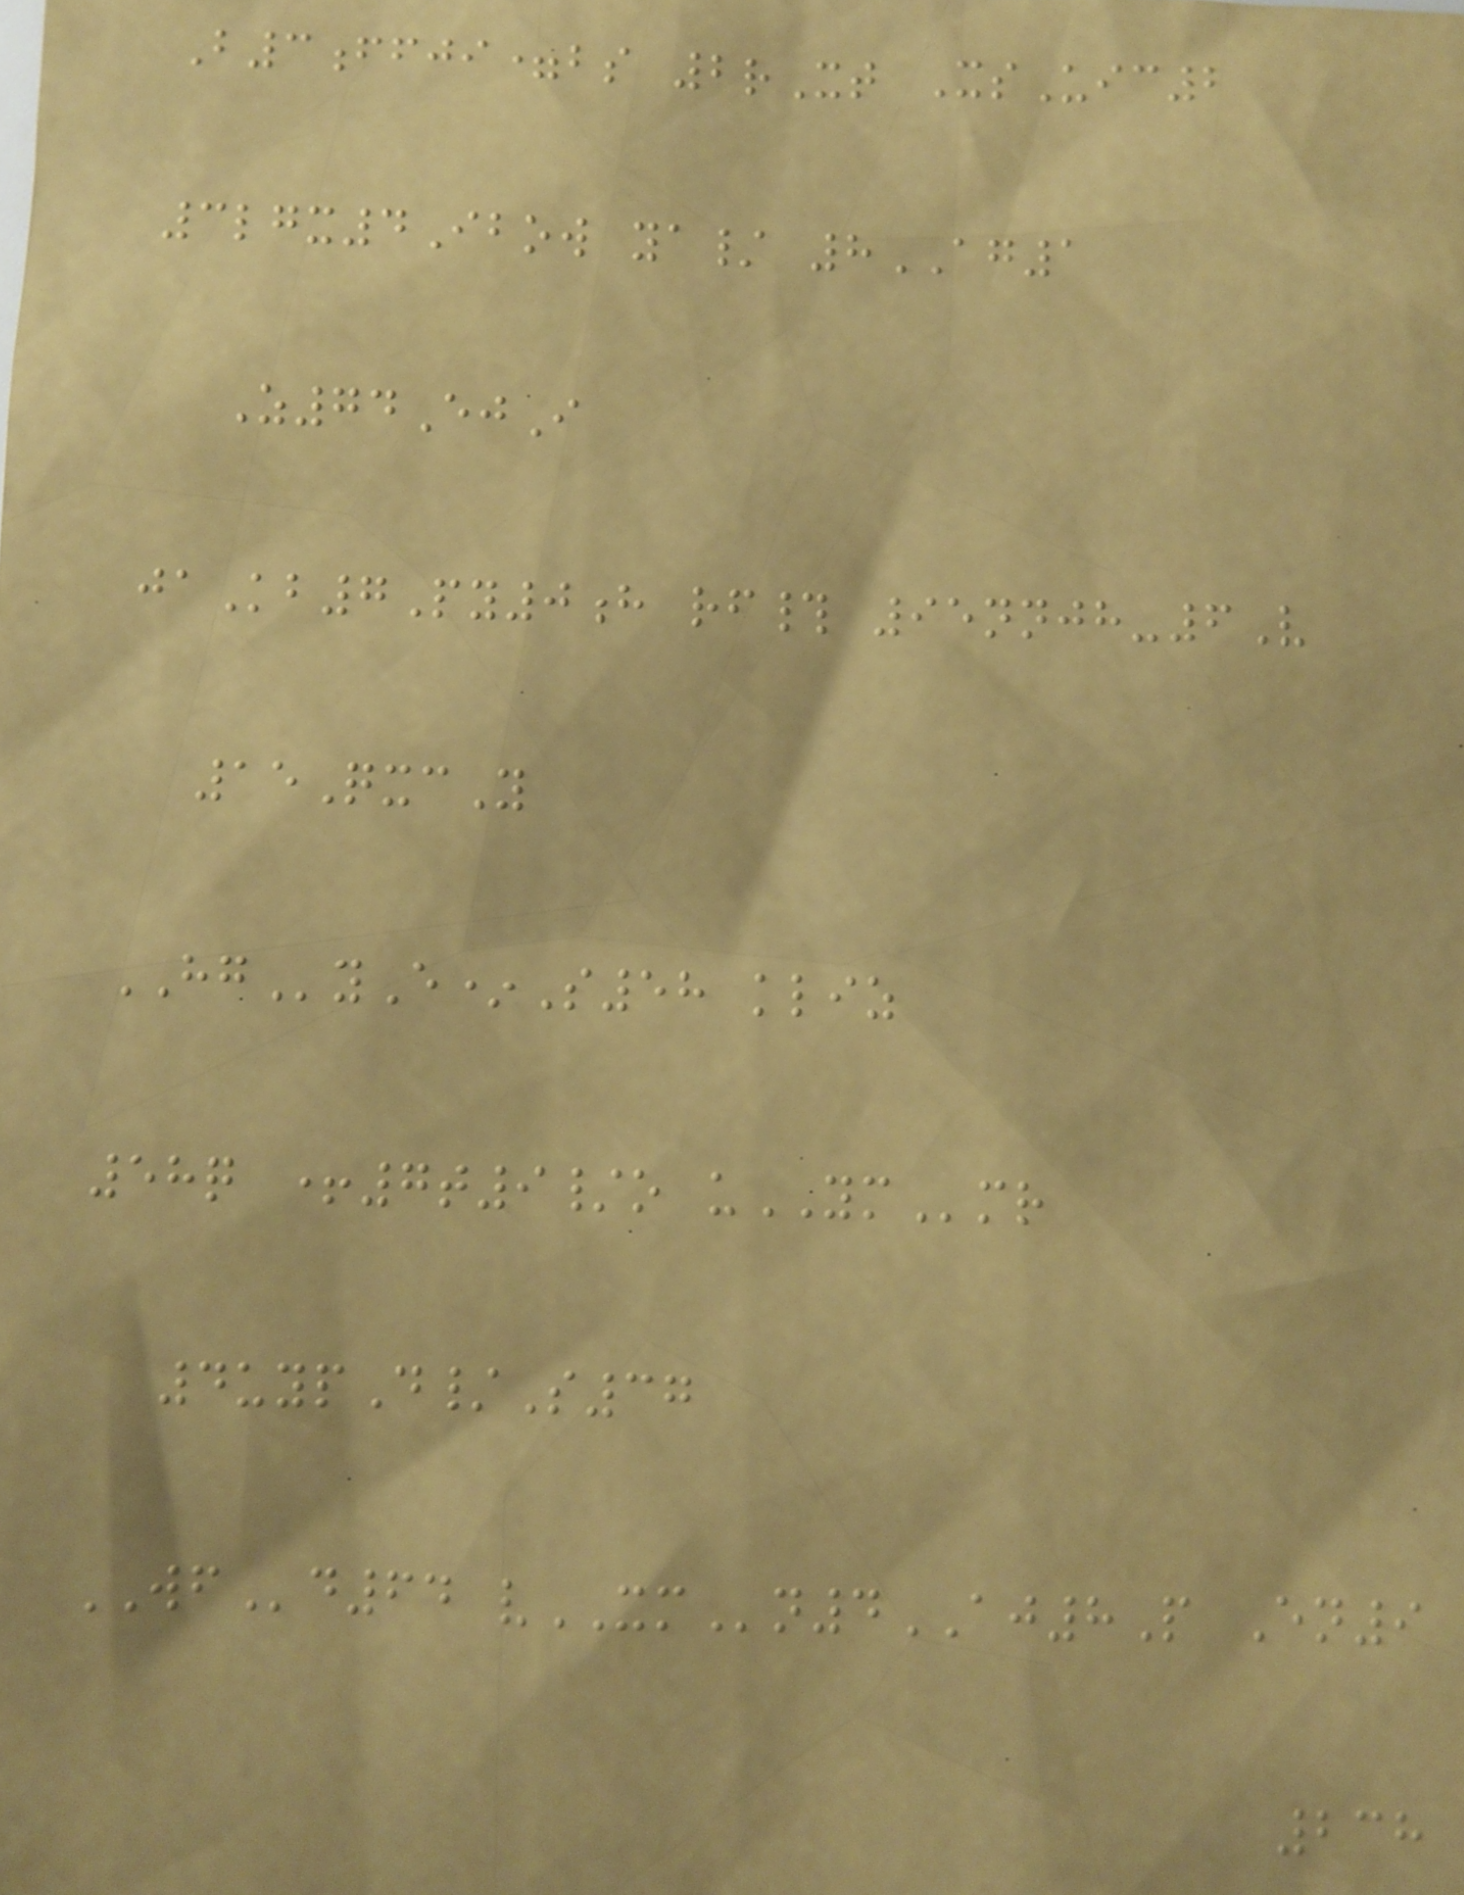B3ffji=bs 2rXt XsUic2
3lgx4Ibow ya/ 8AG1
Z74EjI
jaKb7Py0h rf# 95nnjh-6V
15QxcY
HGyE*S58 kliz
58q +7t9/o uYMmr
4uypD/S37
WFd64 vXMn4AJ8P En9
238
